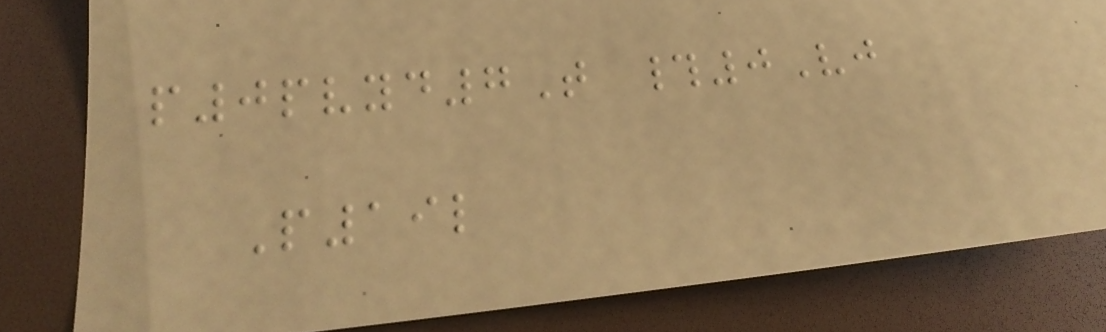p0pvyd7T #0Vj
P19l
